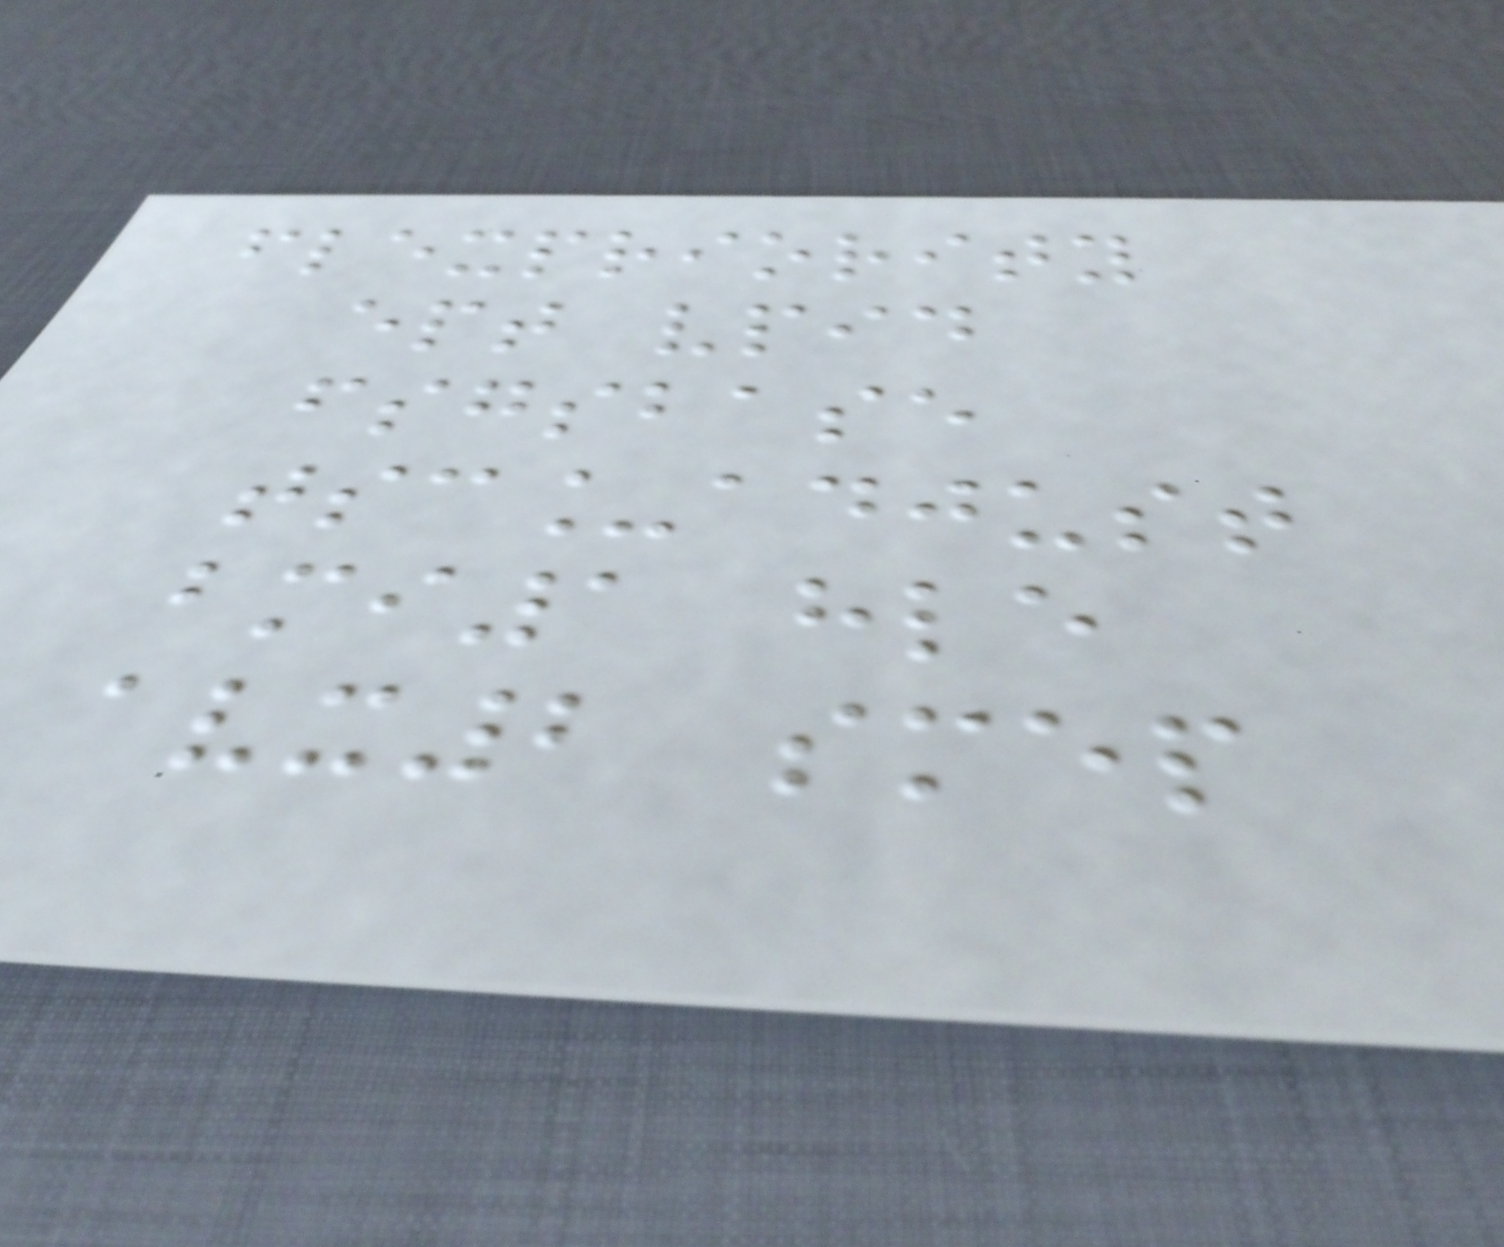flexpriority
ept vpid
fsgsbase
tsc_adjust
bmi1 hle
avx2 smep
